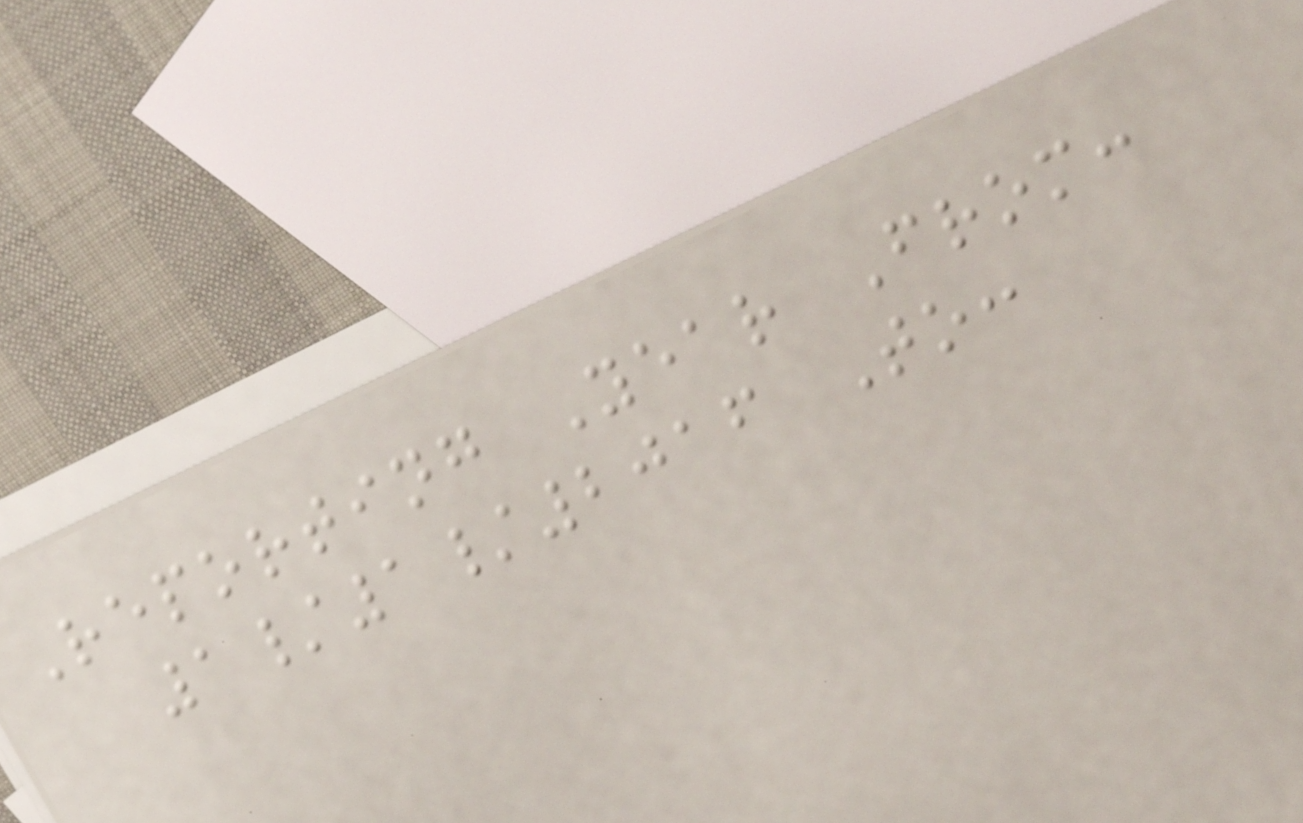Reporting Year From:
1/1/2016 To:
